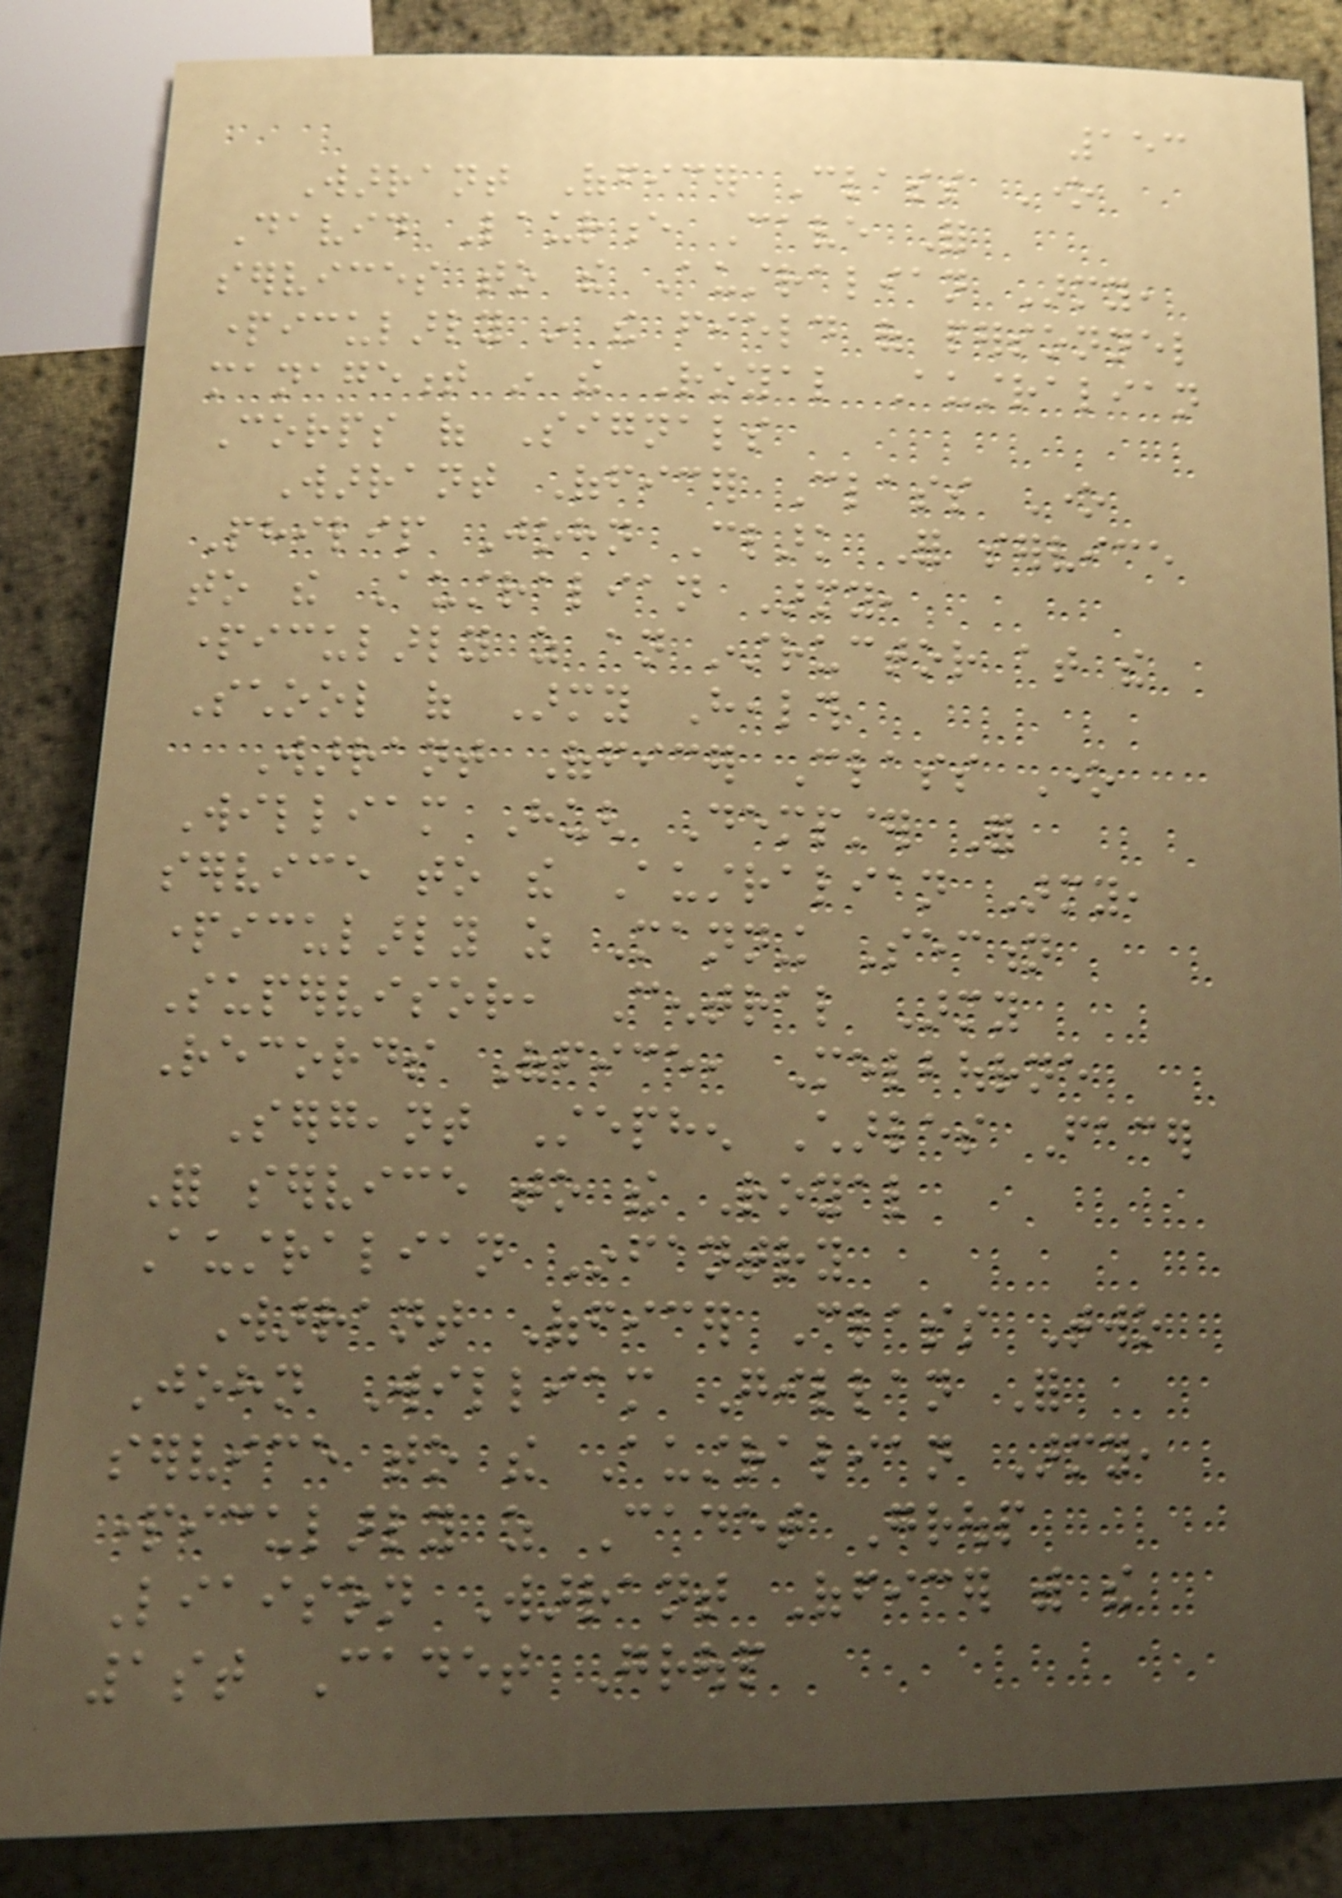153
Warrant Officer Class One
David Laurence Cave For
services to the Australian Army,
particularly in the field of personnel
management in the Royal Australian
Corps of Signals
Warrant Officer Class One
Philip John Clark For service
to the Australian Army,
particularly as an instructor at the
School of Army Health
Warrant Officer Class One
William Hugh Dempster For
service to the Australian Army,
particularly as Manning Section
Supervisor, Central Army
Records Office, Melbourne
Sergeant Stephen Charles Facer
For service to the Royal
Australian Infantry
Warrant Officer Class Two
John William Gillan For
service to the Australian Army,
particularly as Cadet Group
Liaison Warrant Officer with the
1st Cadet Group
